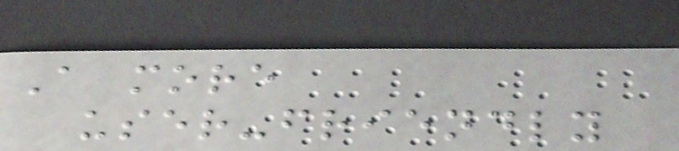A more
user-friendly
